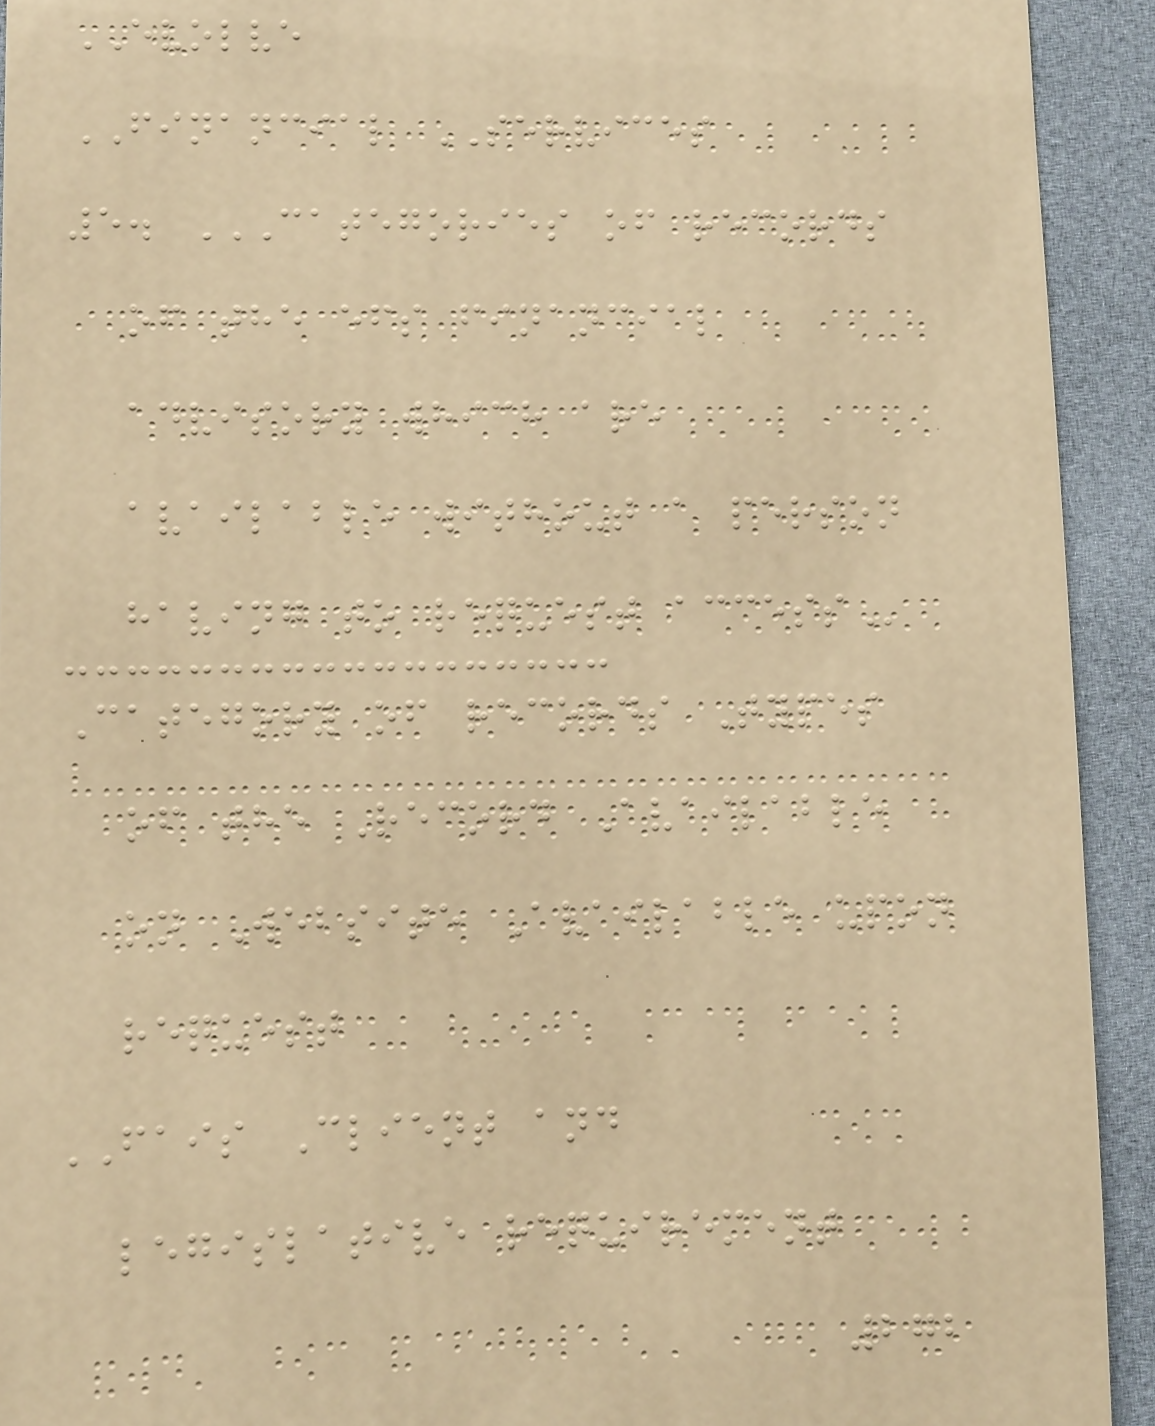EVOLVE
FINANCIAL SERVICES
5. CATEGORIES OF RECORDS
OF THE EFS FINANCIAL
ADVISORY WHICH ARE
AVAILABLE WITHOUT A PERSON
HAVING TO REQUEST ACCESS
Category of records Types
of the Record Available
on Website Available upon
request
FAIS Client and
legislative requirement
272
